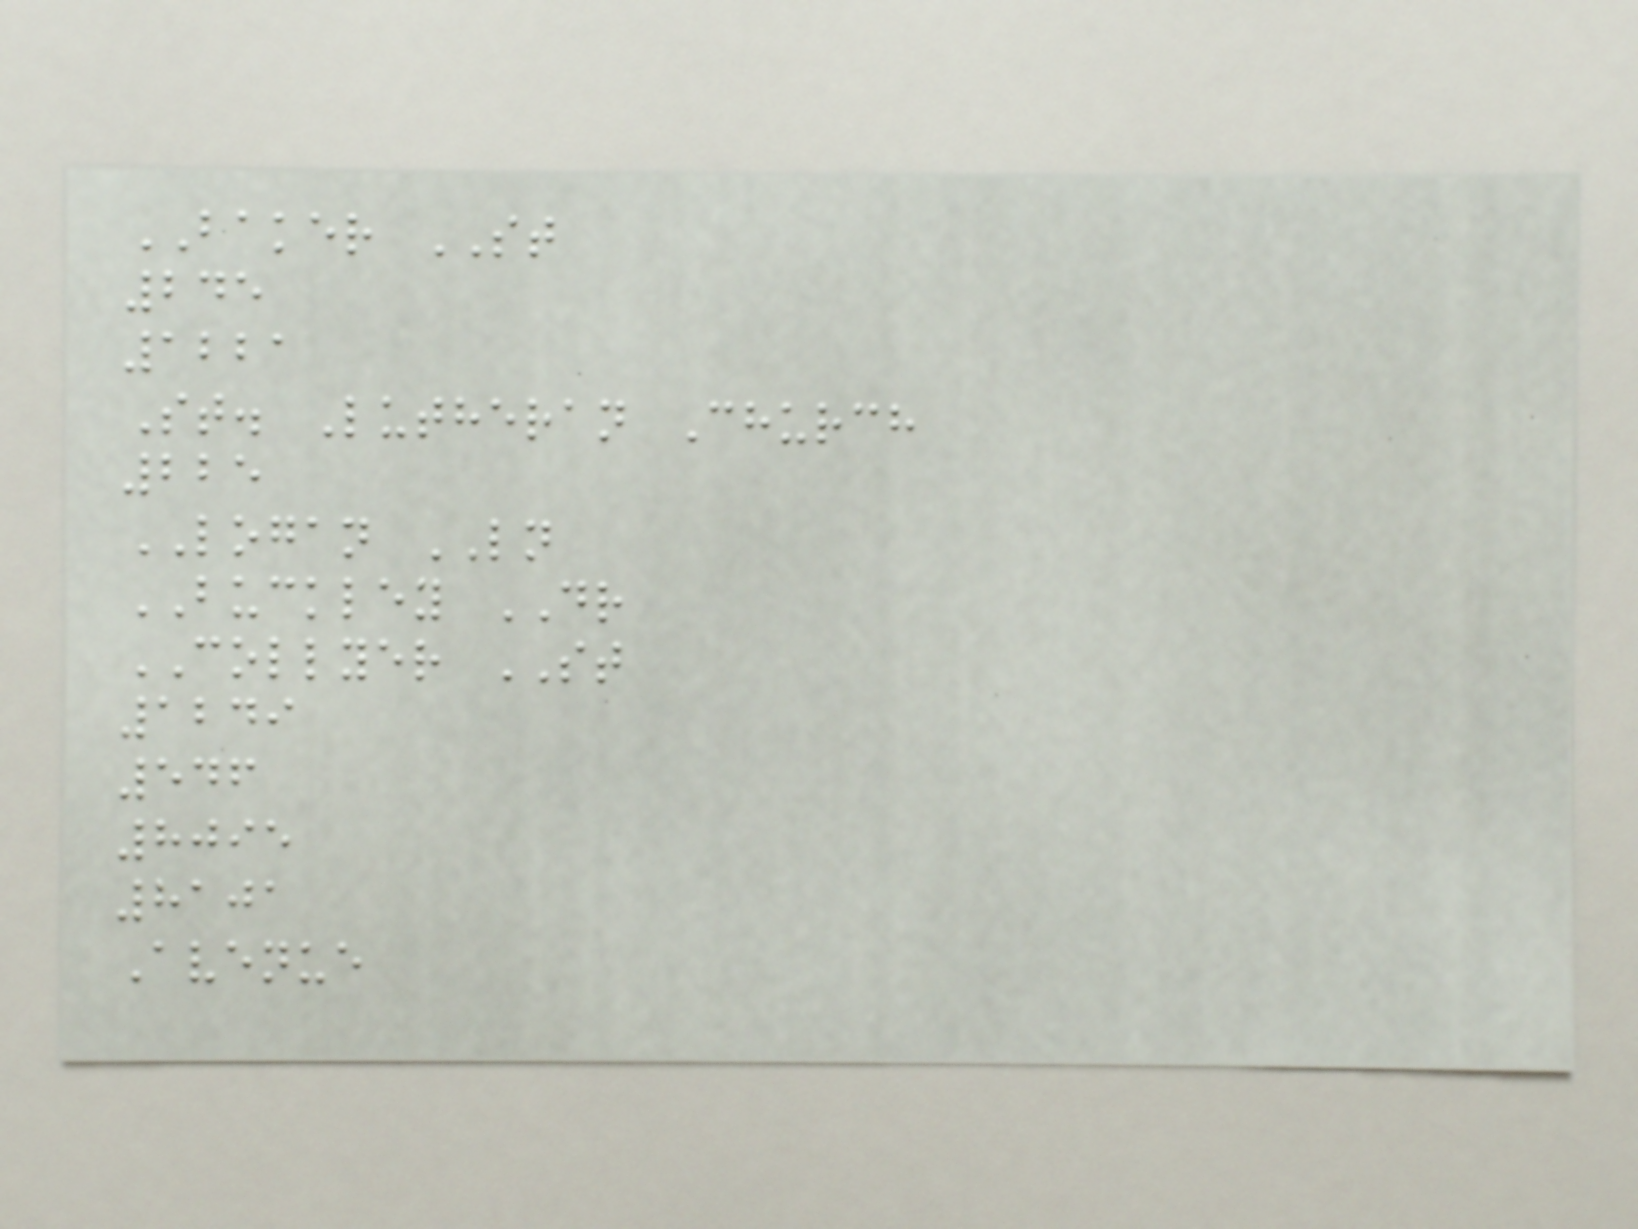BAKER ST
245
1221
St. Lutheran Church
225
LOGAN LN
BUCKLEY DR
COLLYER ST
1249
546
8095
8101
Avenue
